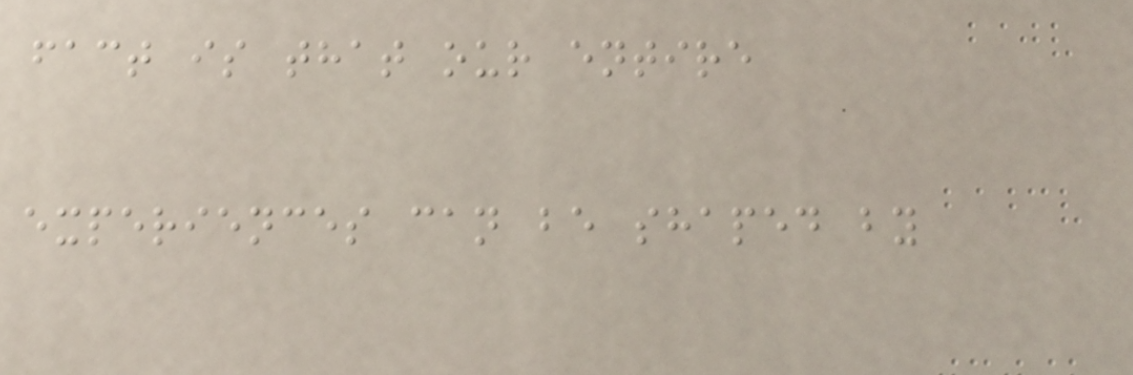fact is that our entire
experiences can be shaped by
